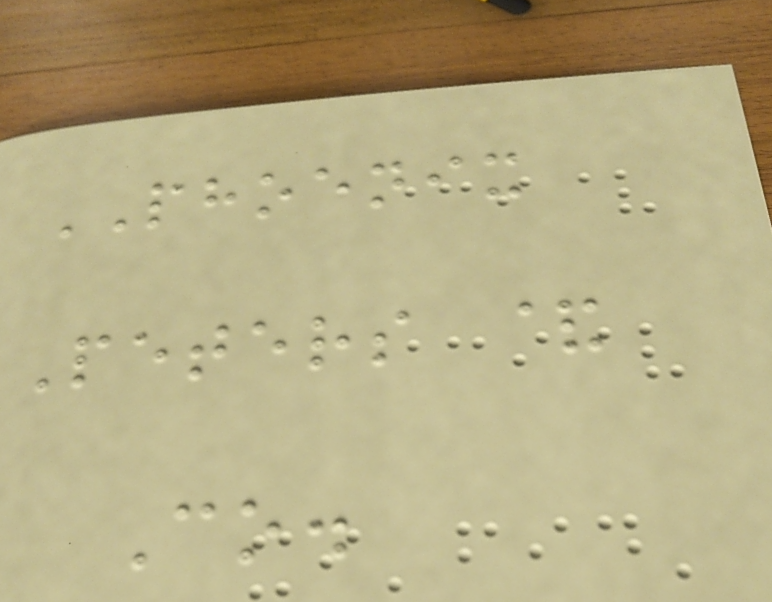PHOENIX
Peters &
Co.
